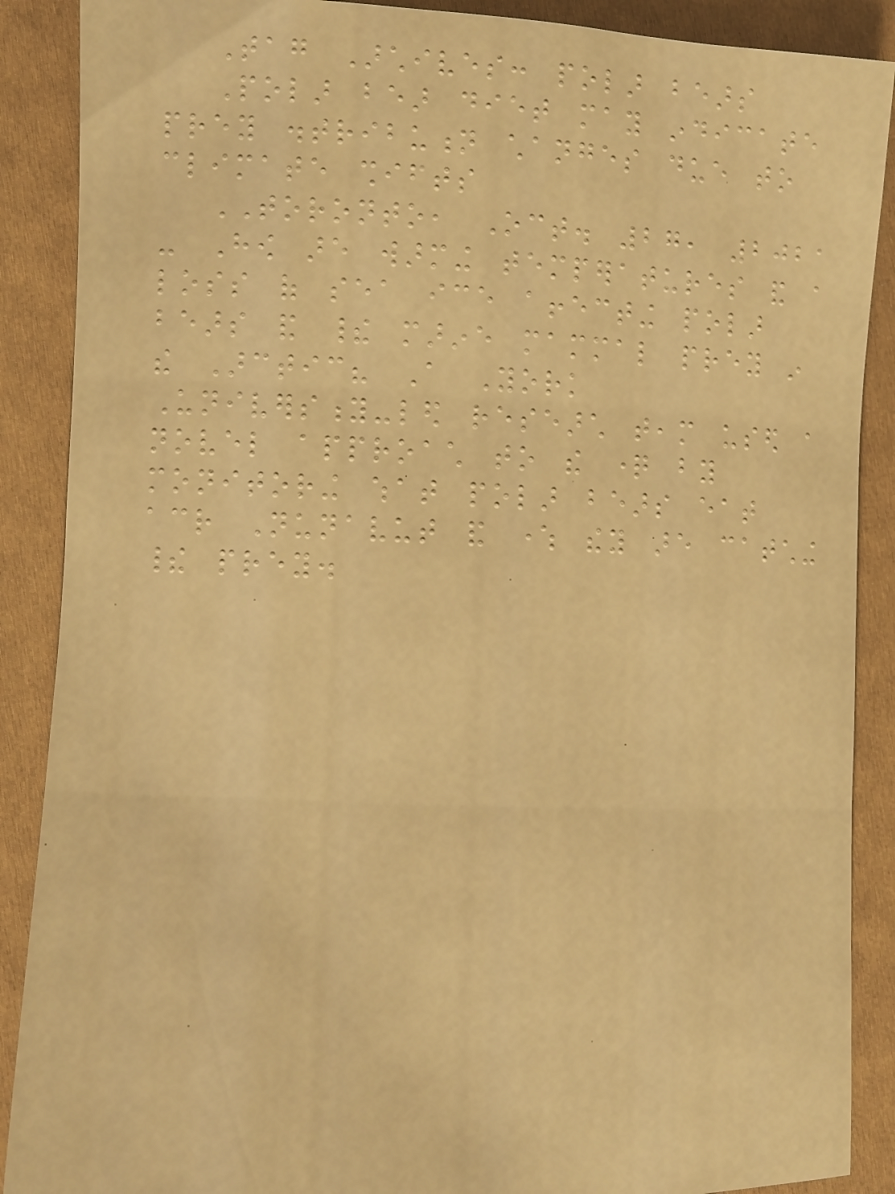Tag Archives: polar bears
Polar bear diet may indicate
prey distribution changes due to
climate shifts
TORONTO, Oct. 27, 2021
- How are warming temperatures and a
loss of sea ice affecting polar
bears and their marine mammal prey in
the Arctic? A York
University-led research team used a
novel approach to the question by
monitoring what polar bears eat
across Nunavut and where they are catching
their prey.
